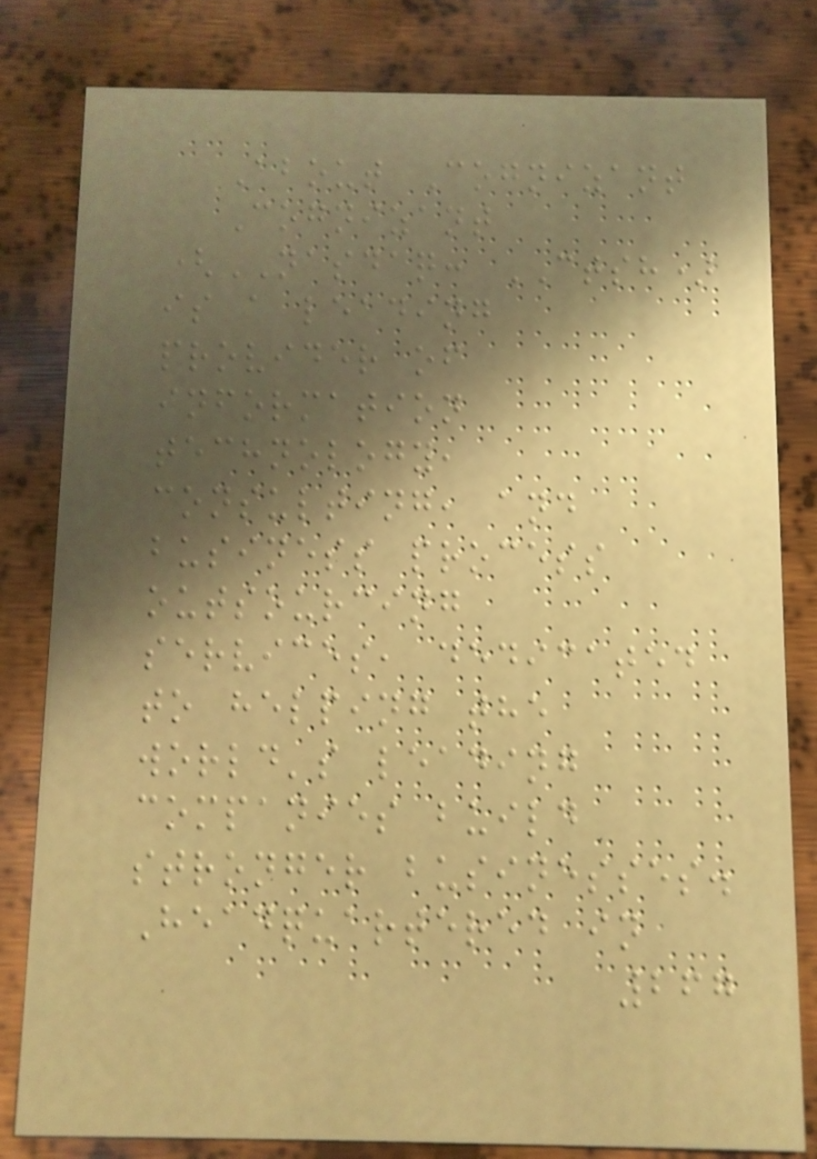About Cognizant
Cognizant
(NASDAQ: CTSH)
is a leading
provider of
information
technology,
consulting, and
business process
outsourcing
services, dedicated
to helping the
world's leading
companies build
stronger businesses.
Headquartered in
267
